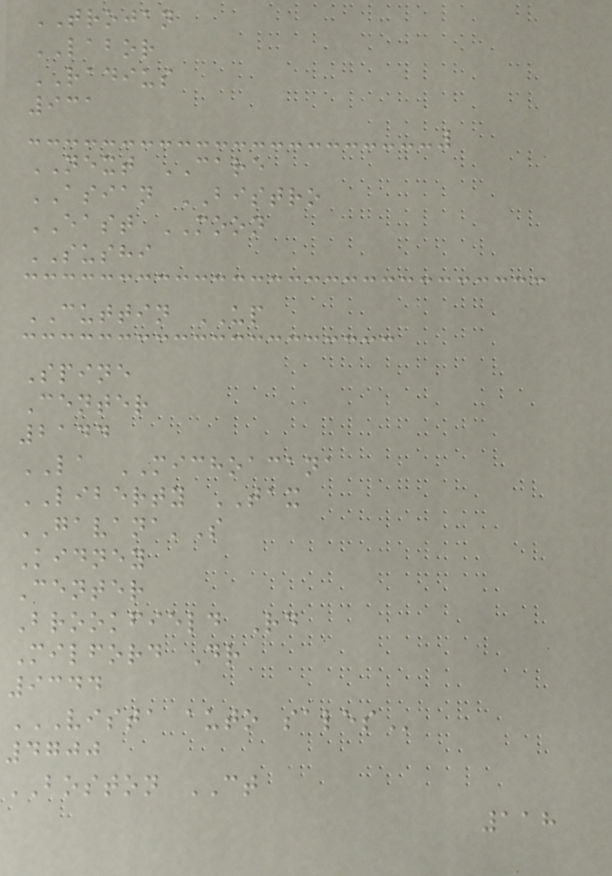TROJAN
LABOR
RADIUS
931
NEXT CARE
ASIAN BISTRO
EAST MOON
SUSHI
CUTTIN UP
Spine
Center
2144
LA MICHOACANA
LIBERTY TAX
GAVANA'S
Kidney
Center
Brookfield Rd
Milford Dr
9344
VISTA AUTO SALES
4700
BOSTON CT
118
